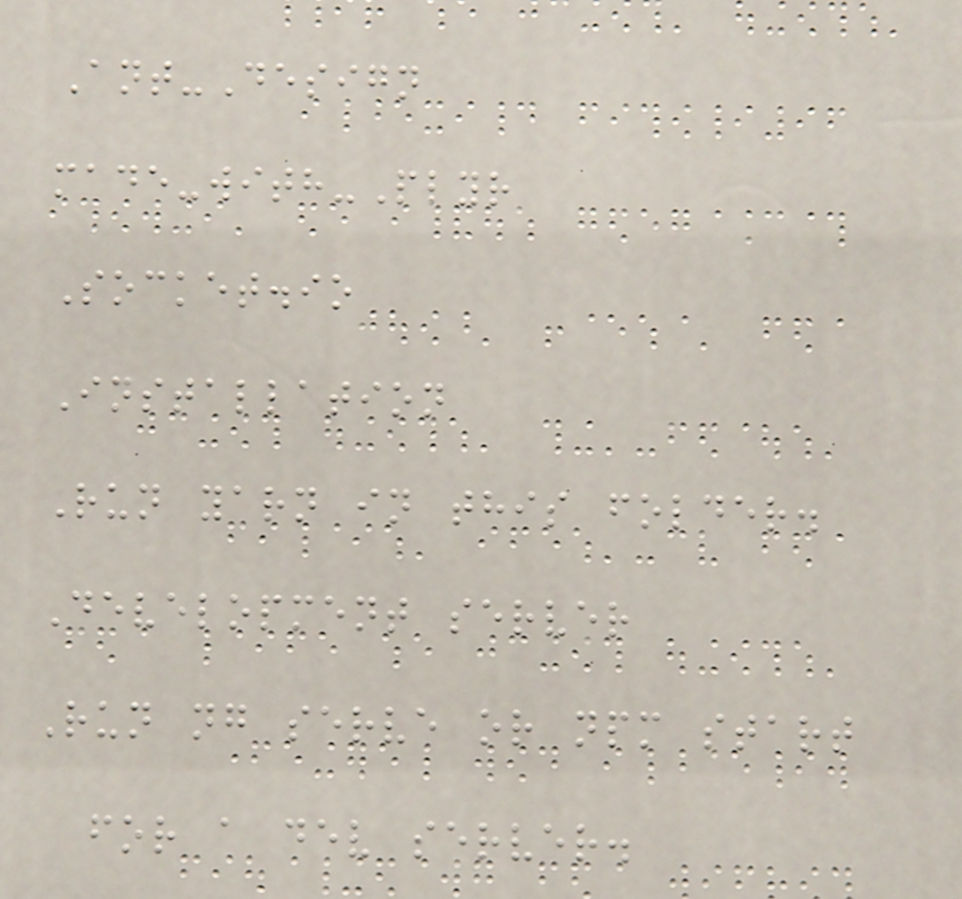Ant-Design
made-with-Plyr
Socket.io
Installation
Run yarn in this folder.
Development server
Run ng serve or npm start
for a dev server.
